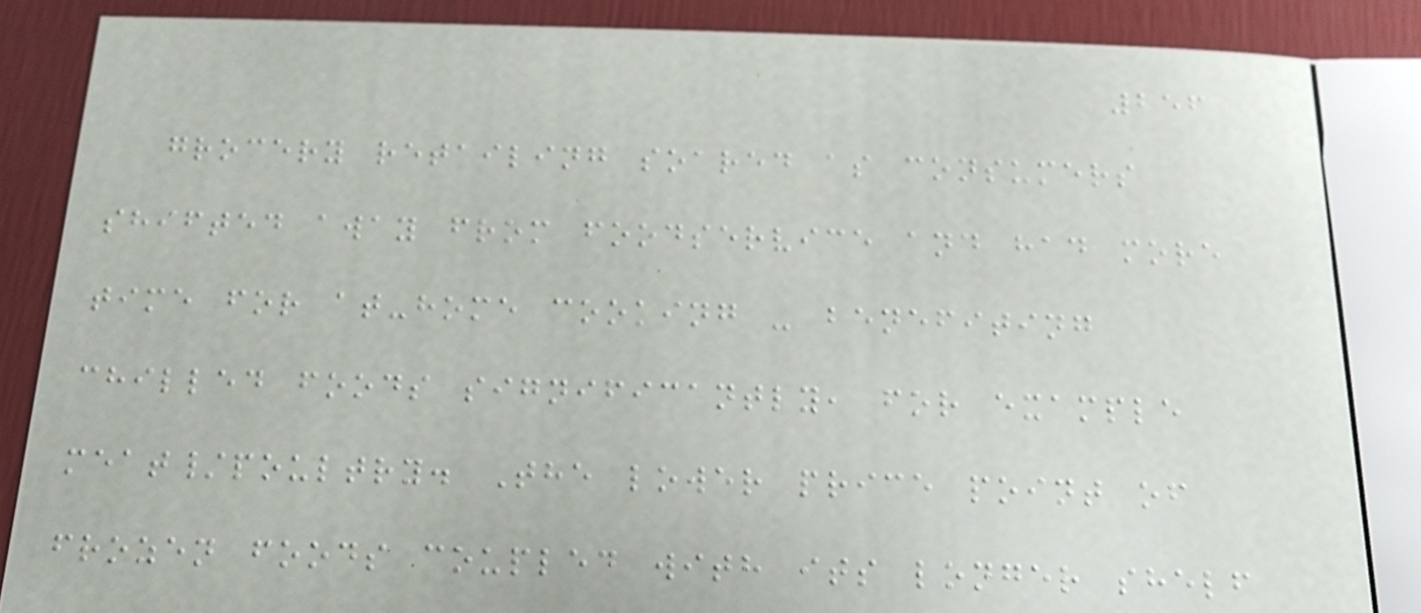256
grocery retailing soared as consumers
shifted away from foodservice and had more
time for at-home cooking - benefiting
chilled foods significantly, for example
meat/poultry. The lower price point of
frozen foods coupled with its longer shelf
